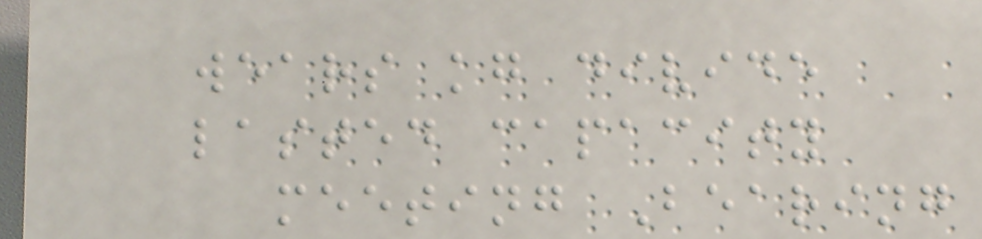wears kg divide
lasted capacity
meeting Bearing
